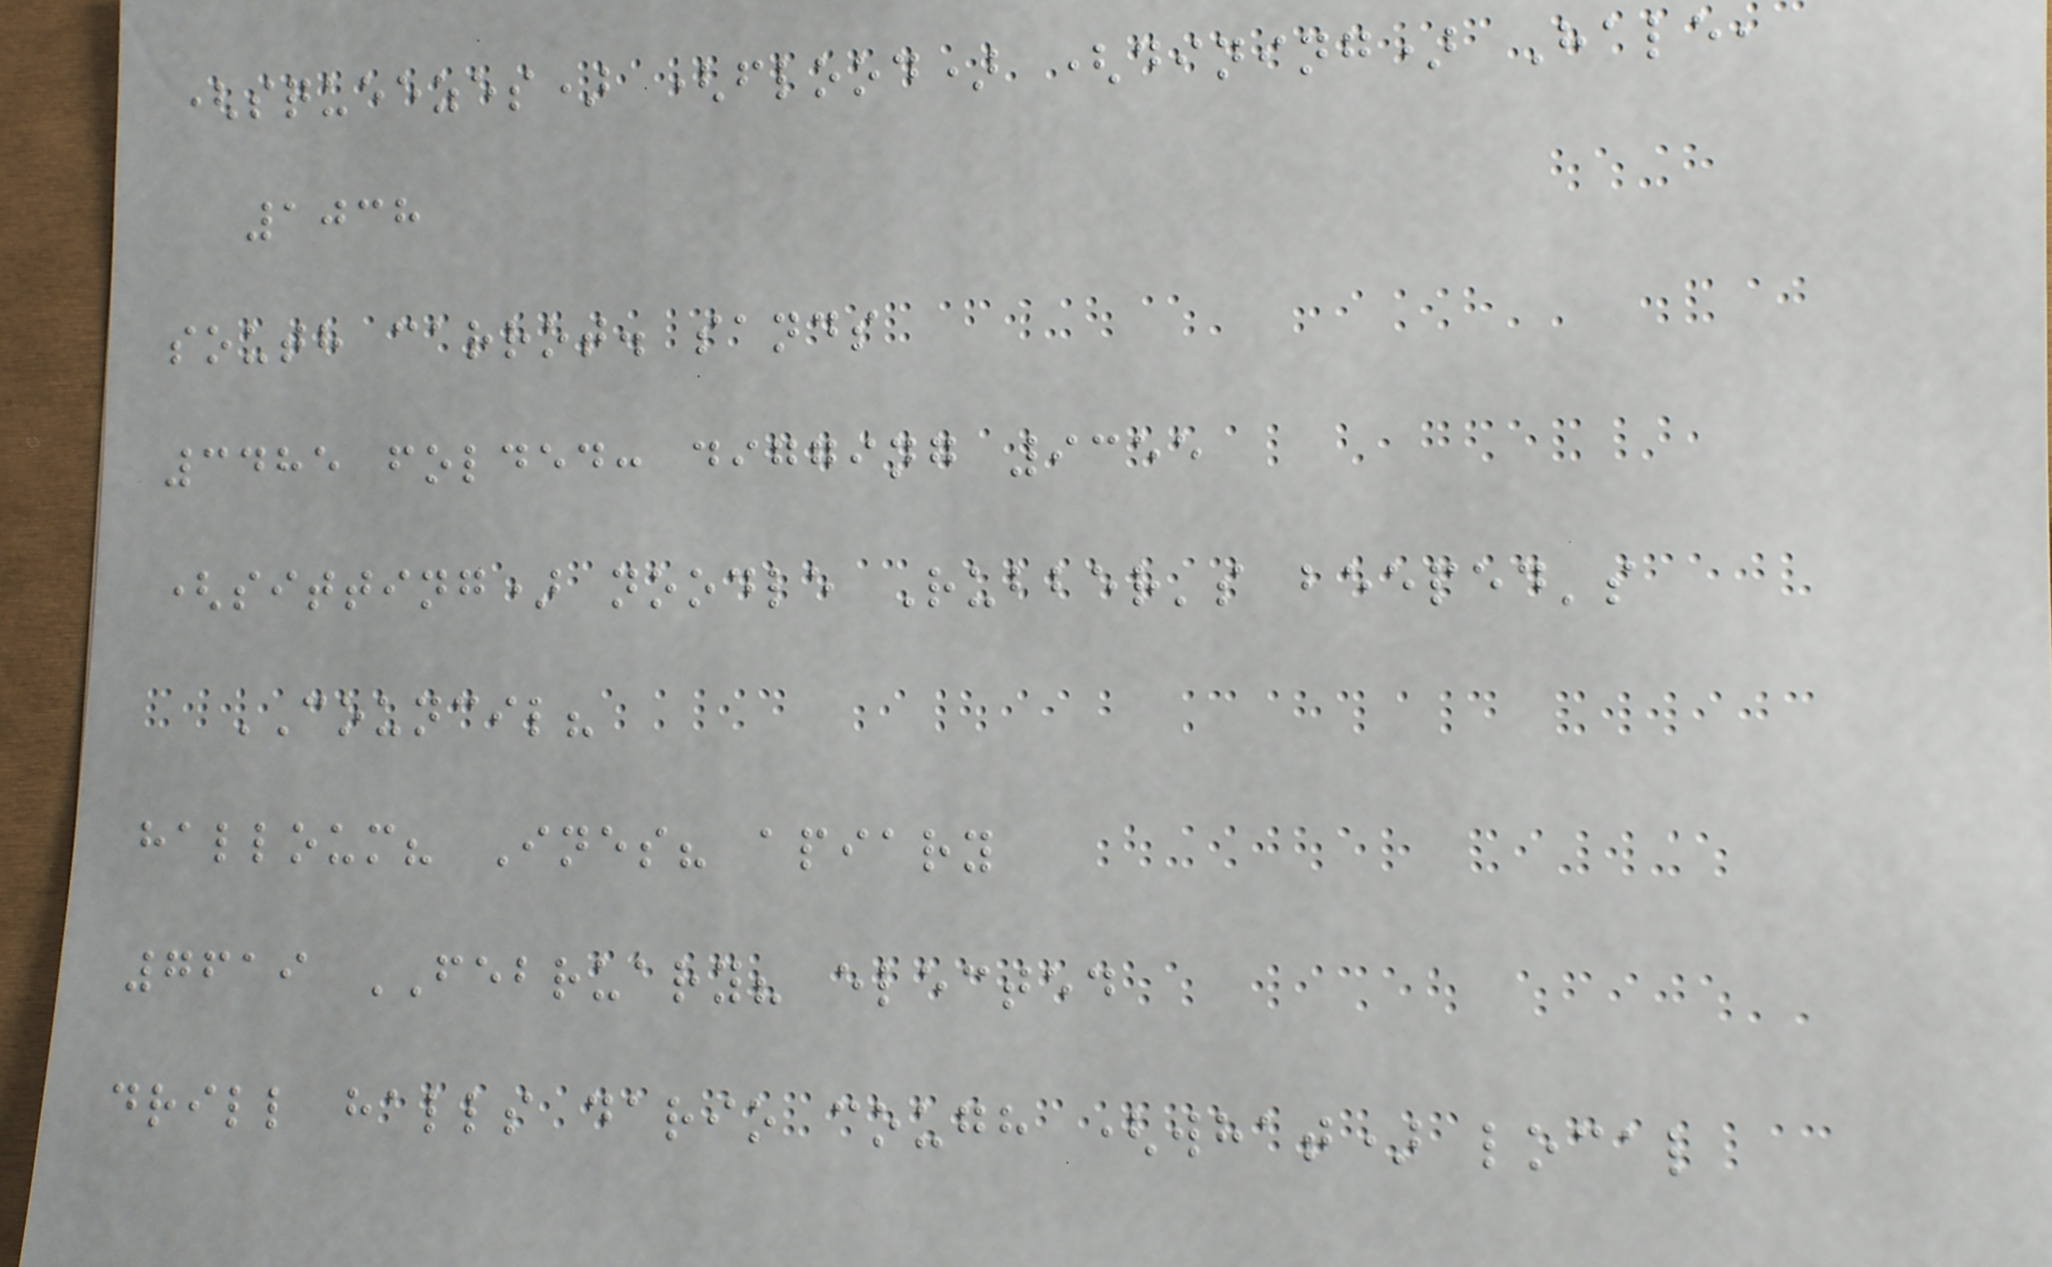(squeezes) (flood) (dining) Hale,
1038
south carrot. sands
3485 folded: digging 9355
(sitting) noodle Rubber's beeped's
COUNCIL?
halloum? Ines? apiary
7619 FEBRUARY? elected
drill halls dario cough (what) local
